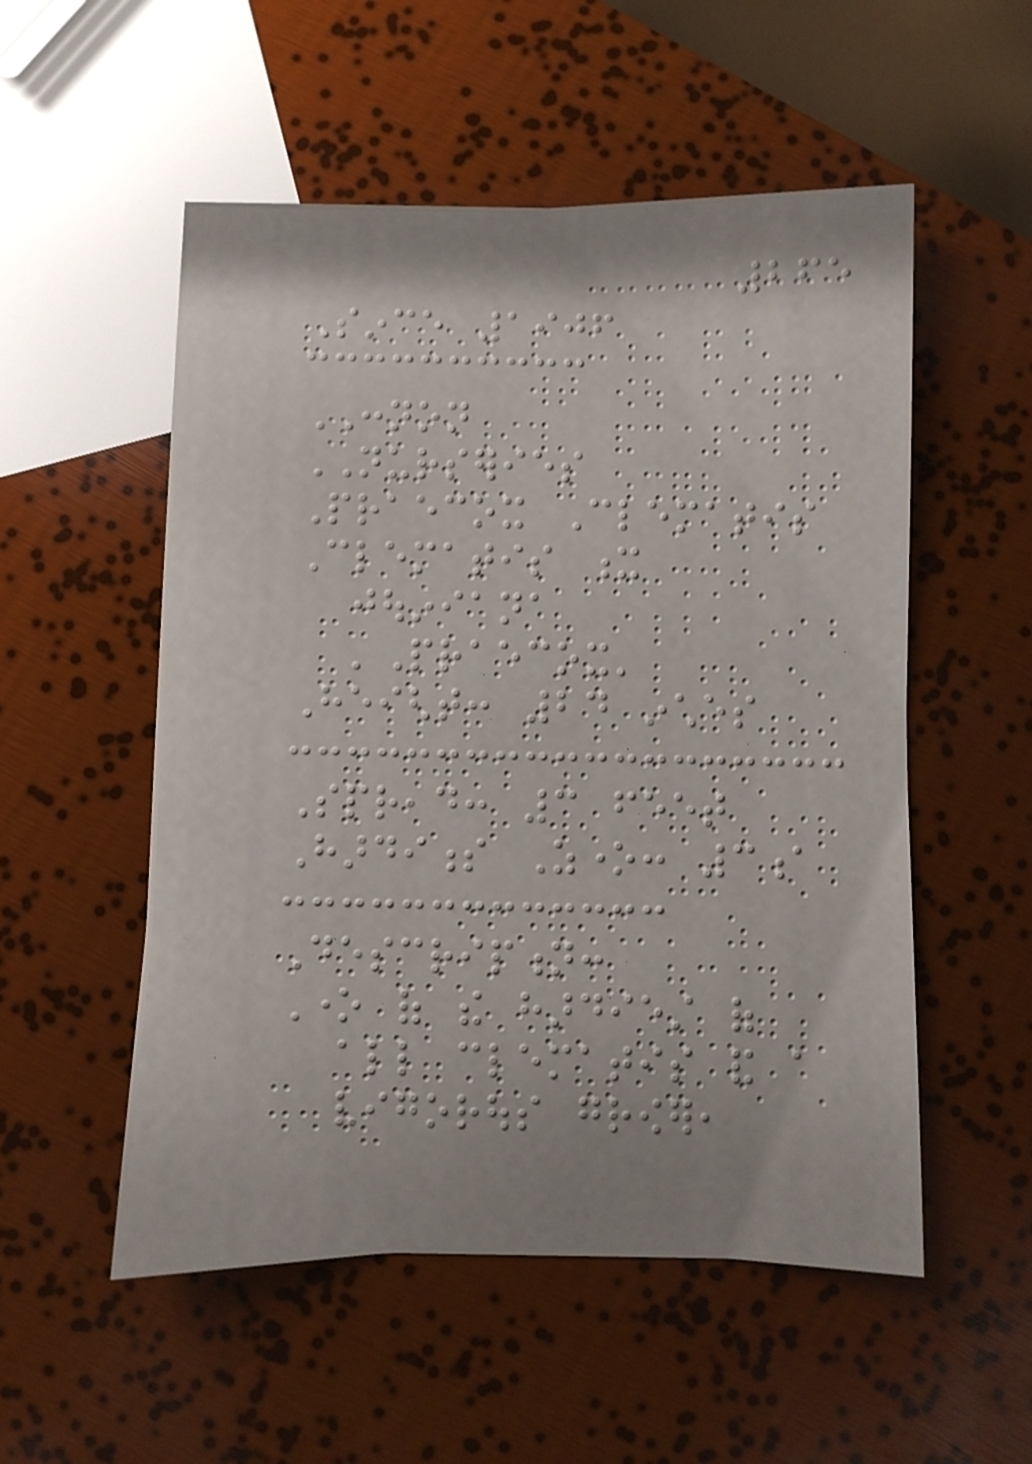265
Since 1906
CONNON
NURSERIES
Praecox Clematis
Clematis x
jouiniana
'Praecox'
Height: 24 inches
Spread: 3 feet
Hardiness Zone: 3a
Description:
One of the hardiest of
all clematis and a
vigorous grower,
